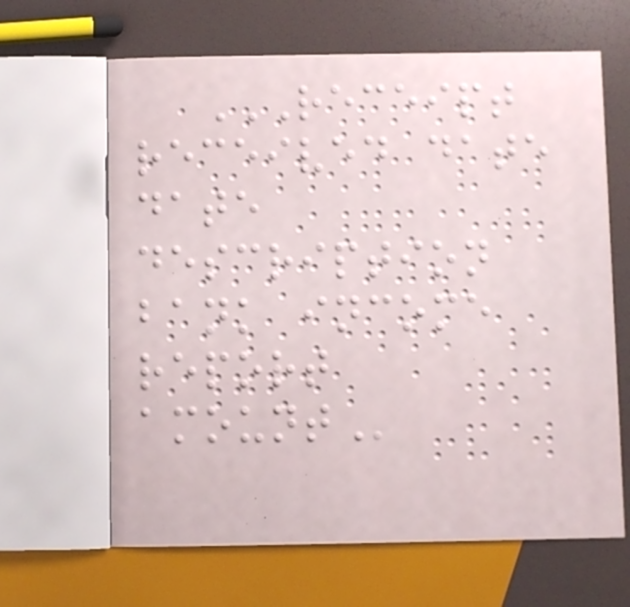RECEIPT
RECEIVED DATE
DATE
DESCRIPTION
BANK INCOME
REPORT
AMOUNT
